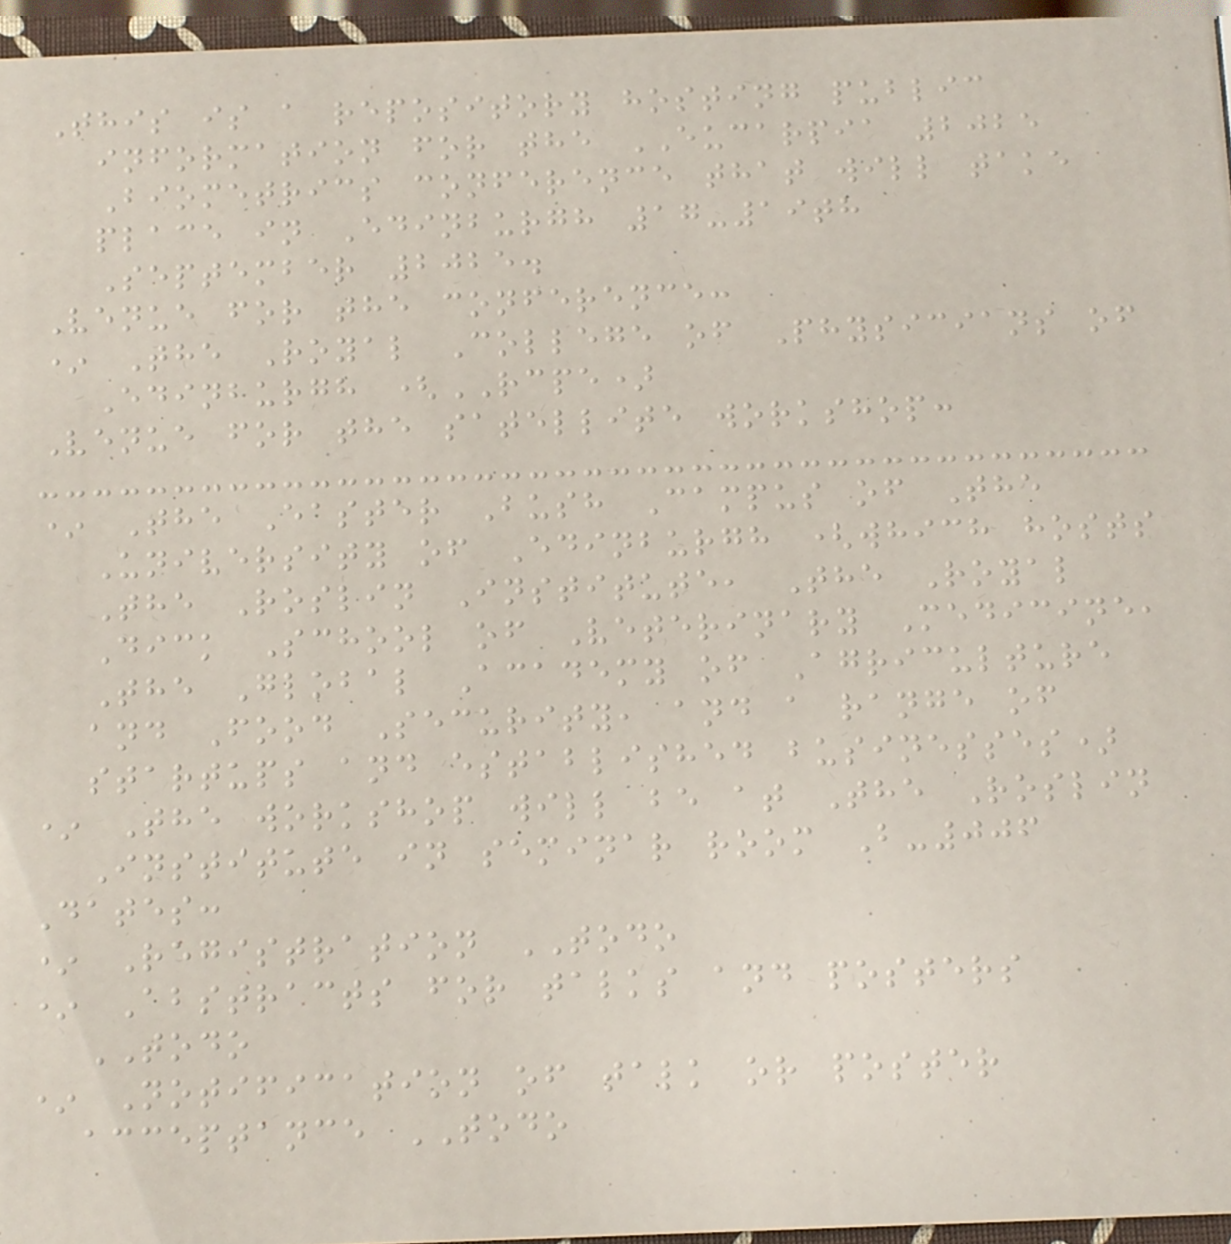This is a repository hosting public
information for the EUCARPIA 2025
Biometrics conference that will take
place in Edinburgh 17-19th
September 2025.
Venue for the conference:
* The Royal College of Physicians of
Edinburgh (RCPE)
Venue for the satellite workshop:
* The Easter Bush Campus of The
University of Edinburgh (which hosts
The Roslin Institute, The Royal
Dick School of Veterinary Medicine,
The Global Academy of Agriculture
and Food Security, and a range of
startups and established businesses)
* The workshop will be at The Roslin
Institute in seminar room B-006
Dates:
* Registration TODO
* Abstracts for talks and posters
TODO
* Notification of talk or poster
acceptance TODO
